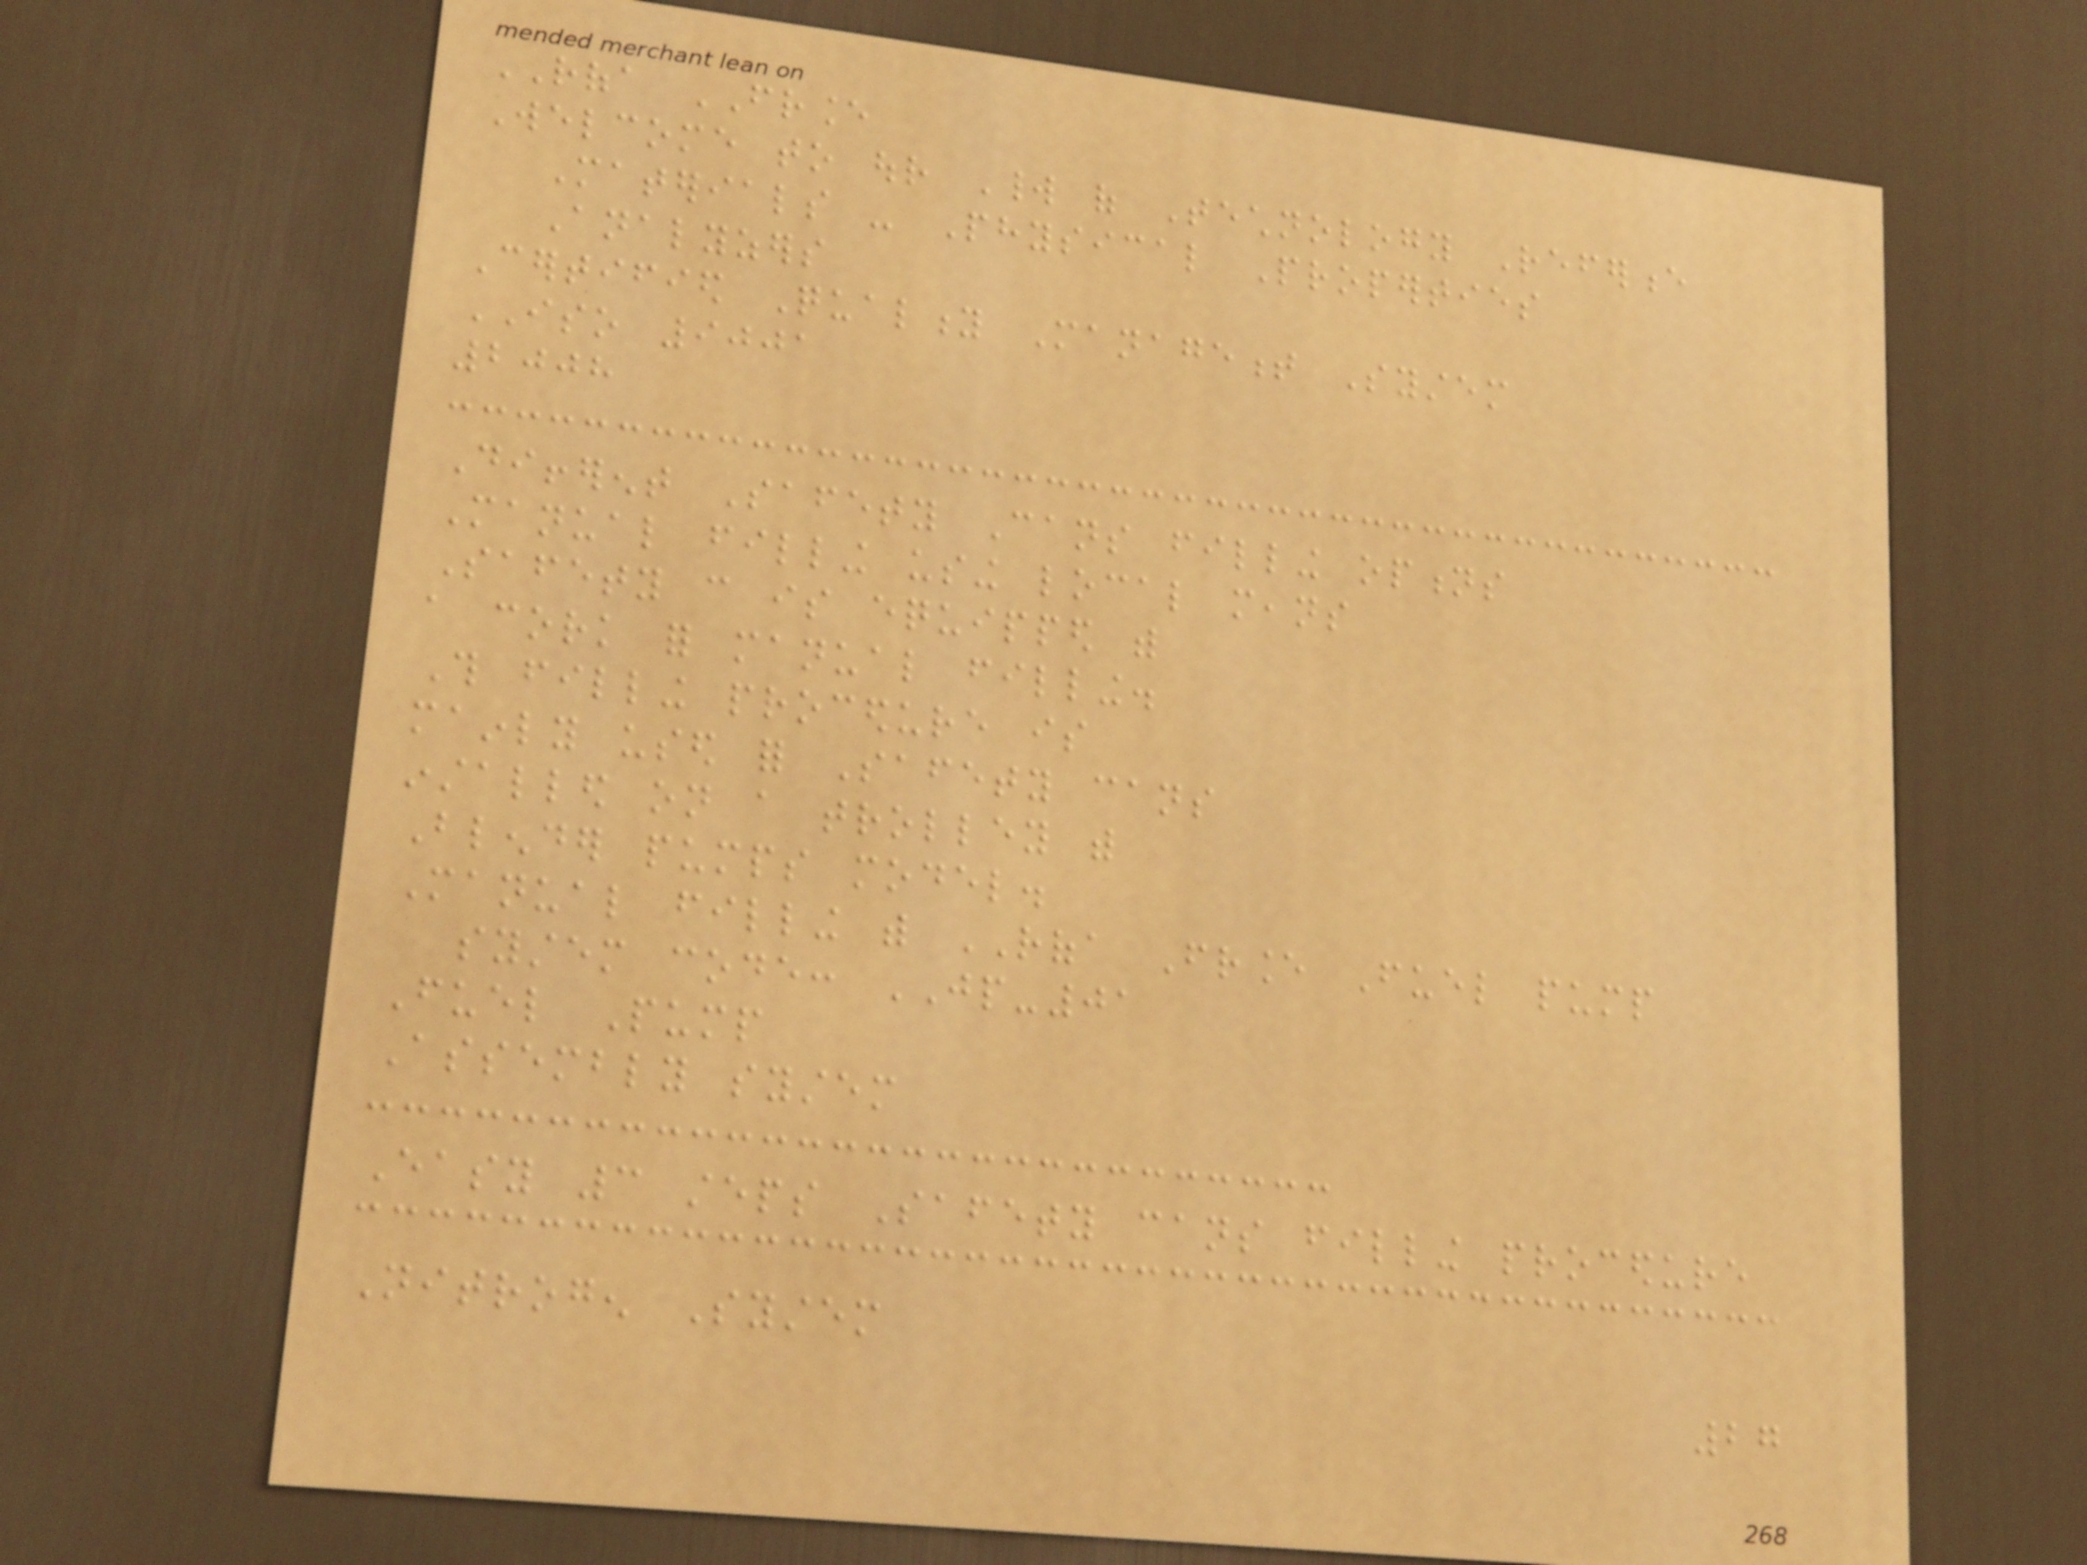ROFA FRANCE
Welcome to our World of Technology Reference
Materials - Physical Properties
Analyzers
Certified Quality Management System
ISO 9001
2008
Different Safety Cans filling options
Manual filling using local means
Safety can is equipped with
a cork for manual filling.
This filling procedure is
mainly used for Safety cans
installed on a trolley with
Blender pumps model.
Manual filling with ROFA France Fuel pump
system code: JP-01
Fuel Pump
Assembly system
Easy 3 steps Safety cans filling procedure
Nitrogen System
27
